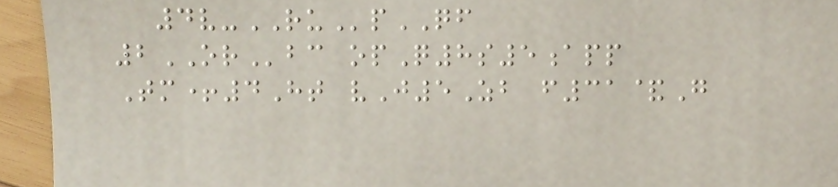4v-RUpQF
2ORbc opQ8s5app
Tm+4Ht vJ5Zb f31&G
